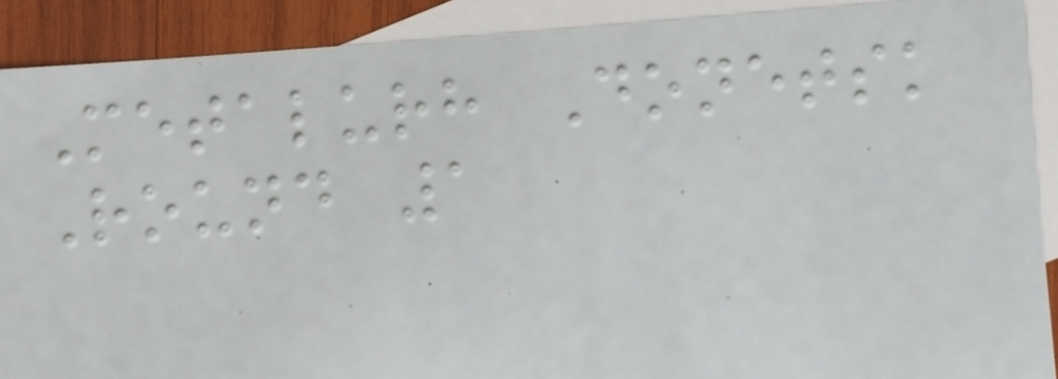Metalurh Donetsk
Round 1
